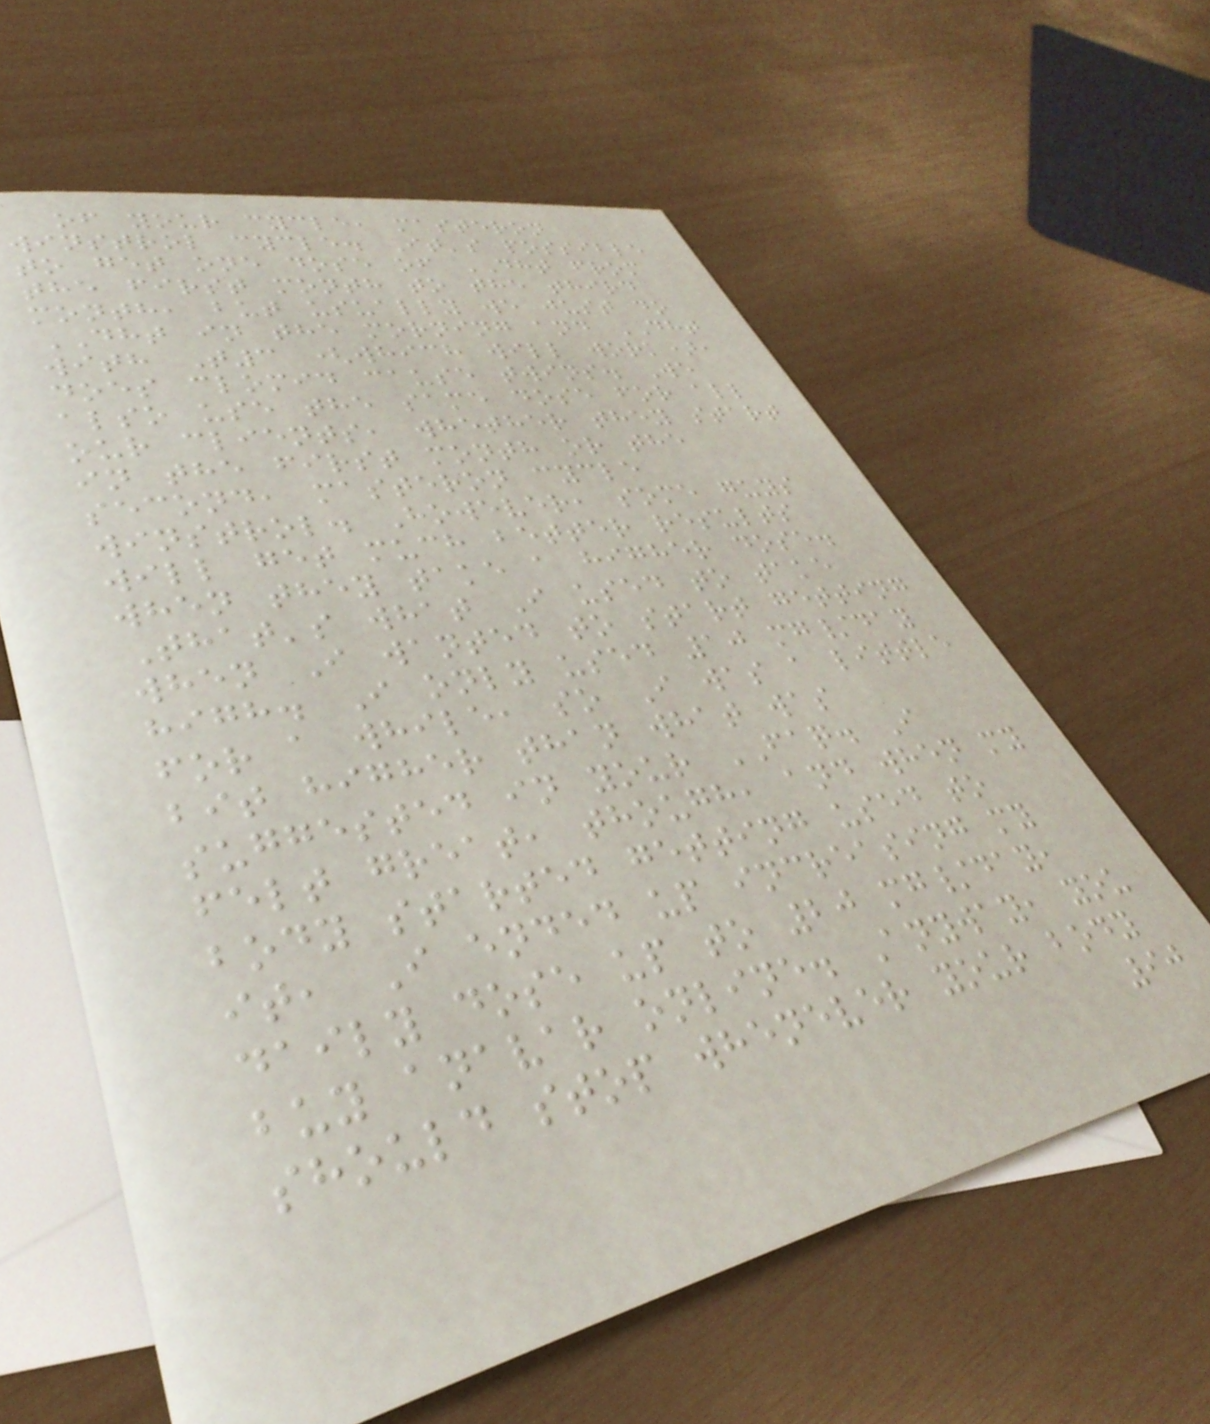of your cycle, masteron
winstrol cycle. It's possible
to get one dose of DHT from
the first month to the third
month, but usually we just do
DHT in the morning and DHT
with T3 (which will work),
does clomid cause twins. We
also use the same dose for all
our clients, whether they start
in the first month or the
second, masteron cycle
winstrol. However, some guys
will get much better results
when they take a higher dose.
That's what I used to take
when I wanted to start getting
high. I only used 10 mg/day
for a while, so I was a little
bit higher than what was
suggested in your FAQ. I
felt great, though, and when my
body started getting used to
it, I ended up increasing my
daily dose up to 20 mg/day,
buy anavar online. Anyway, you
should stop whenever your body
90
